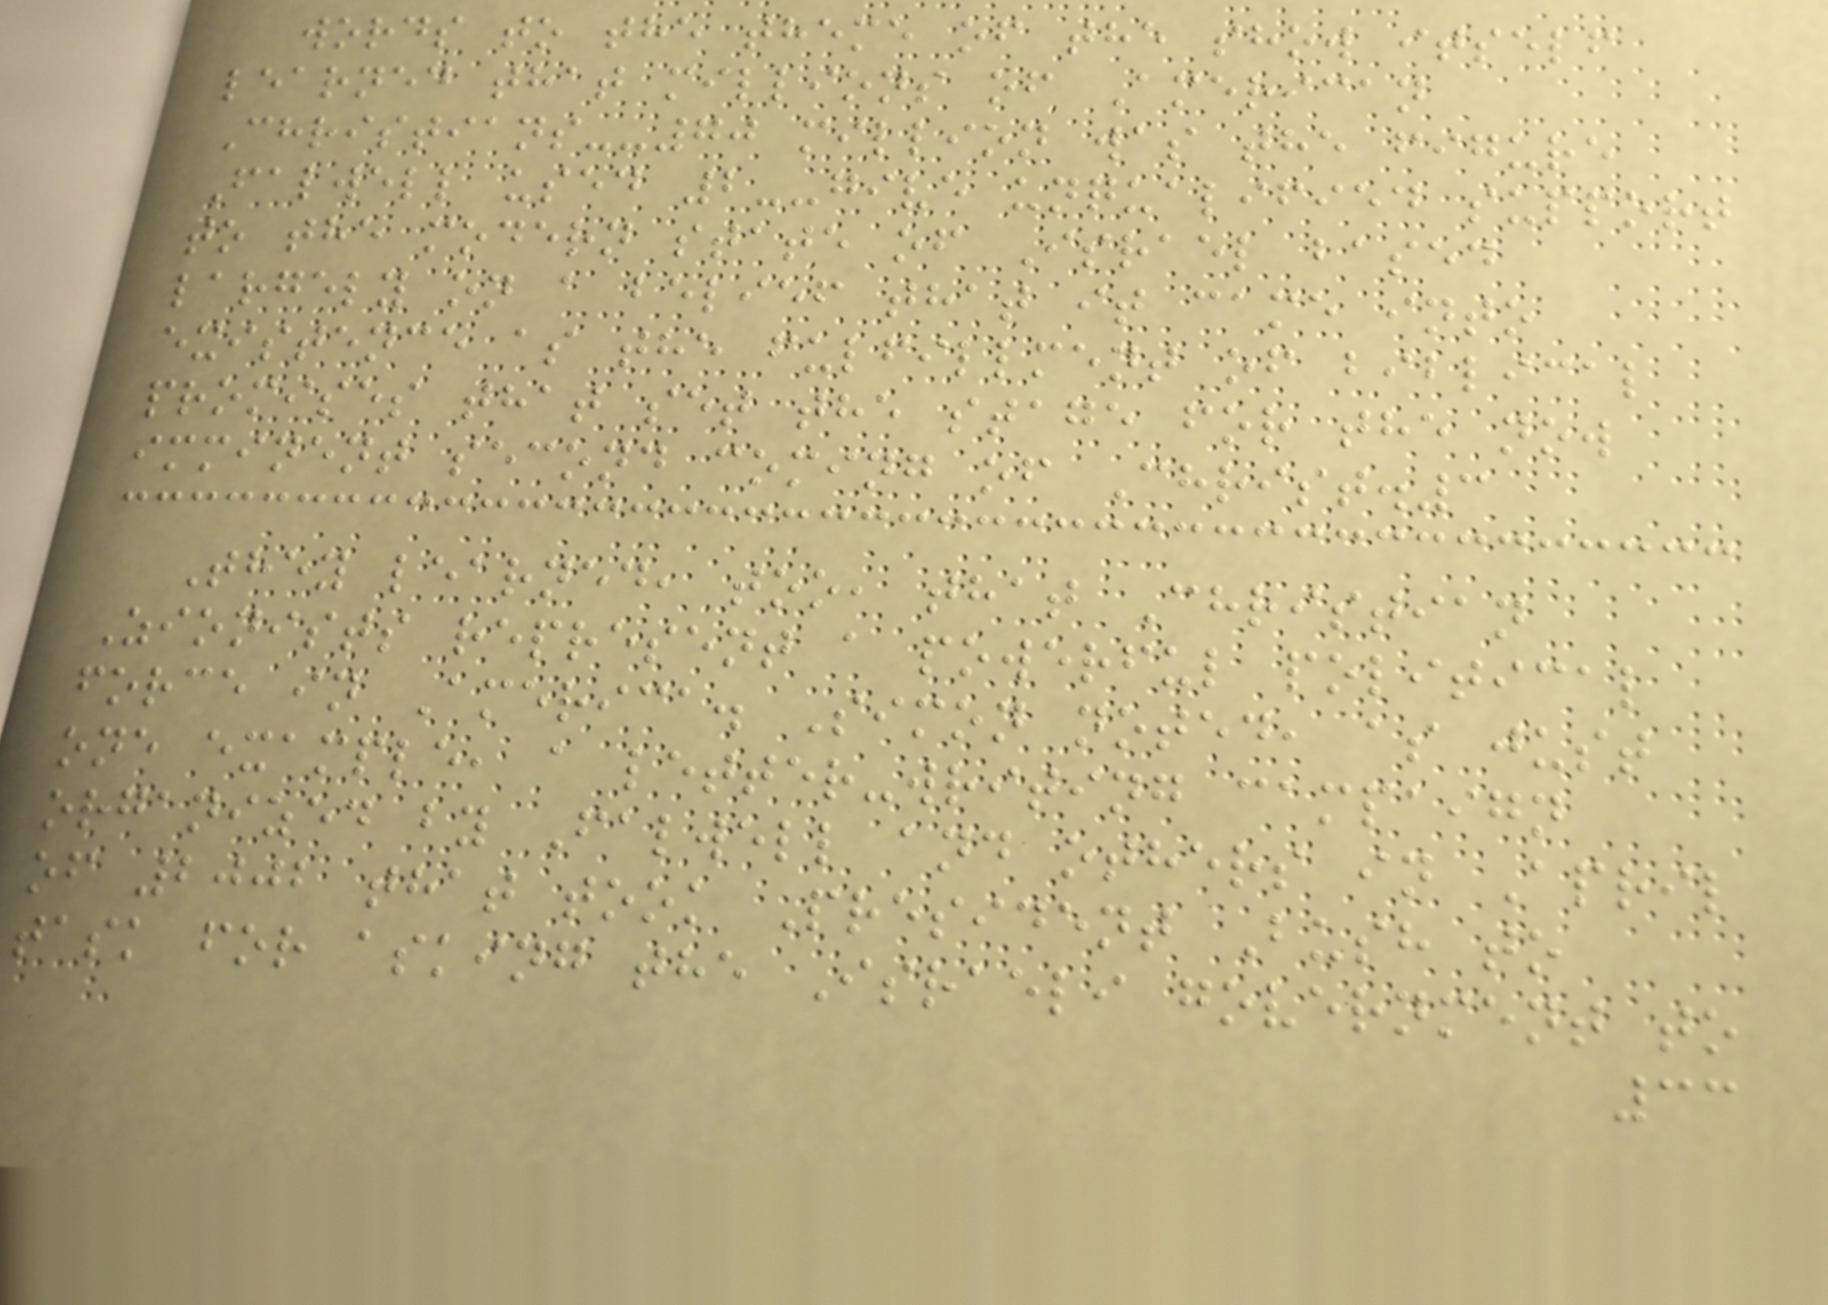words to the theme of the show itself
learned that millions of American
Christians--70 million was the figure
Falwell used 2--give unqualified support
to the modern state of Israel based
largely on a belief that it came into
existence as the fulfillment of biblical
promises that set the stage for the now
imminent second coming of Christ.3
They learned, too, that Christian
Zionists represent a powerful political
force in America. Simon noted, as just
one example, a letter-writing campaign
organized by Falwell and others in April
of 2002 that took President Bush to
task for asking the Israeli government to
33
